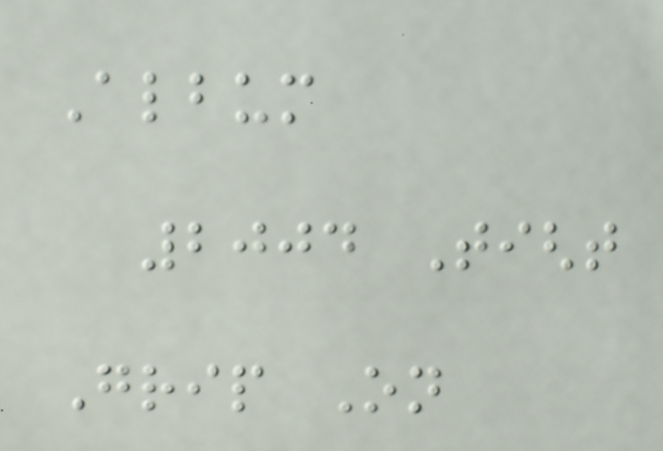Album
2004 Tight
Grip On
